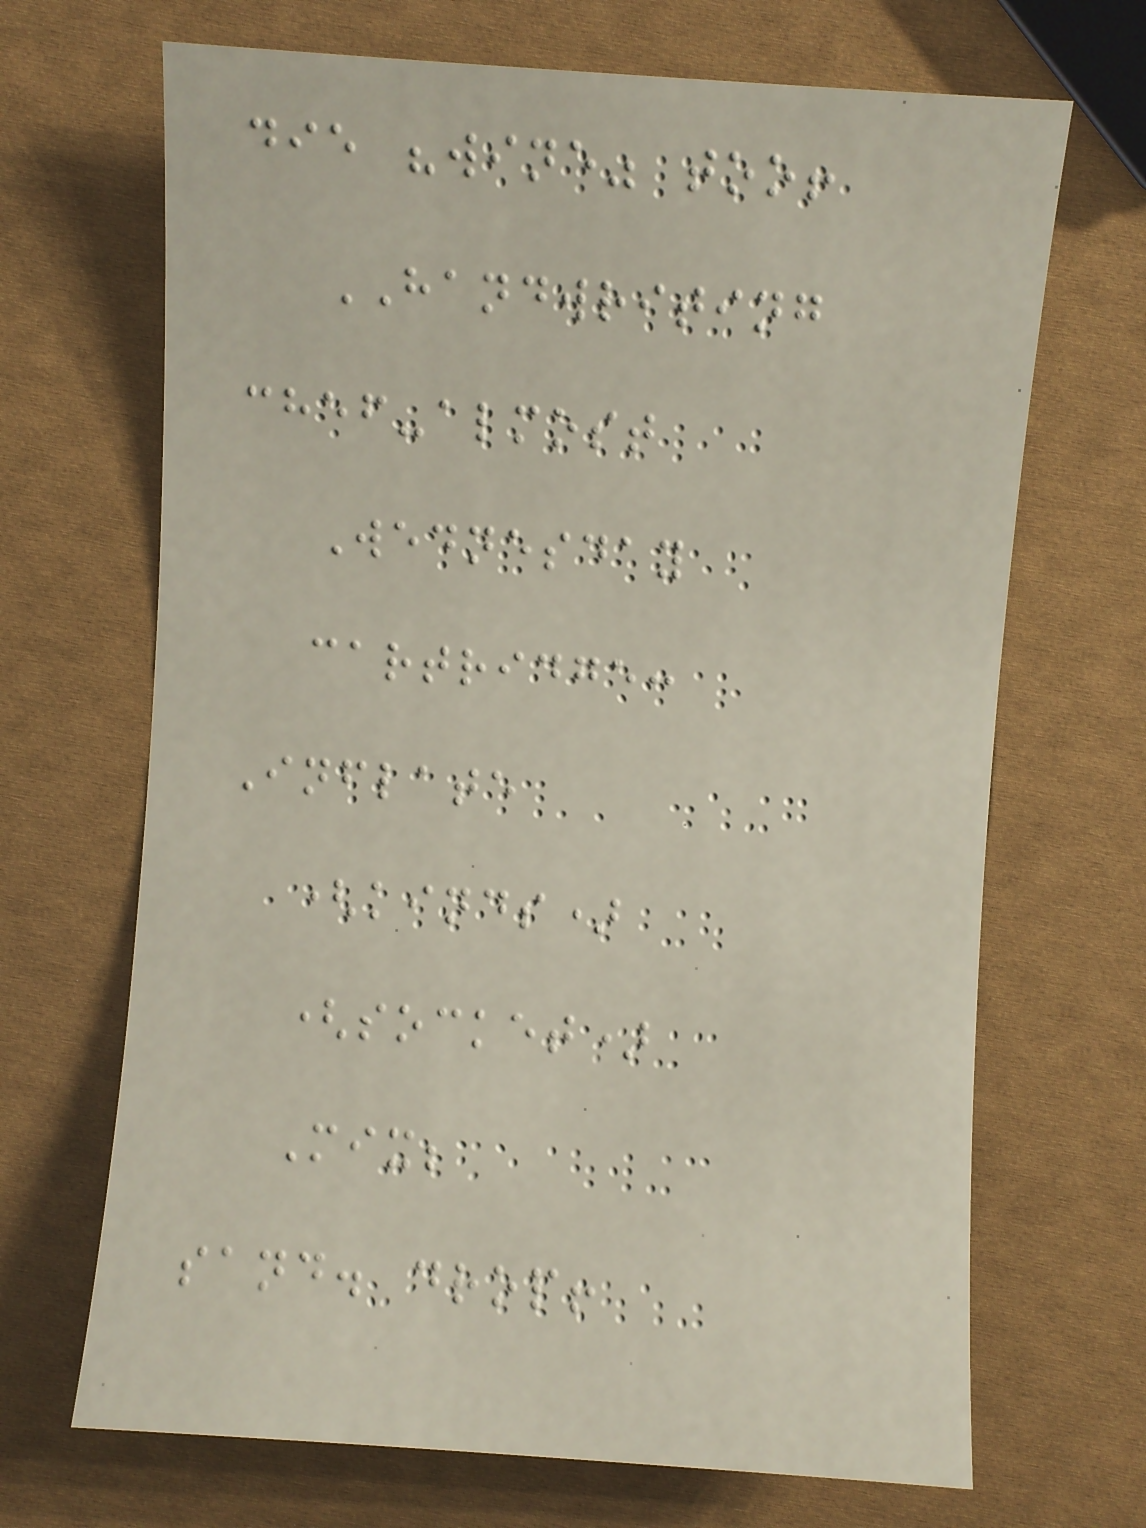die "wine" too!
HANDWRITING
chef-almost
Wednesday
cartridge:
Inflate
(kinds)
(socket)
Mix;
sand. drop!
